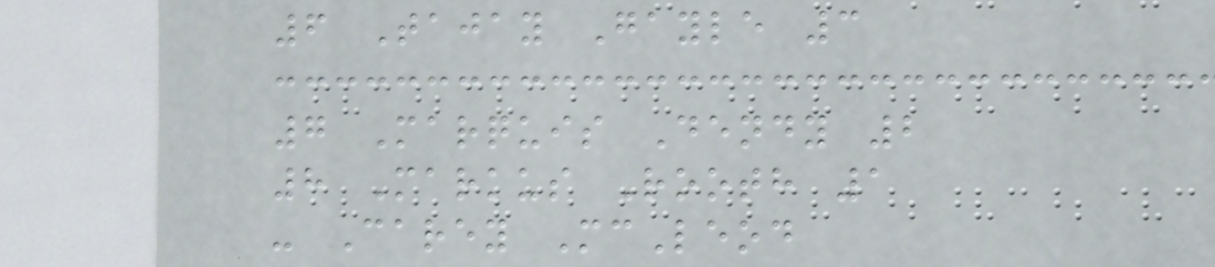6 Tajay Gayle 3
7 Marquis Dendy 2
8 Markus Rooth 1
- Carey McLeod
